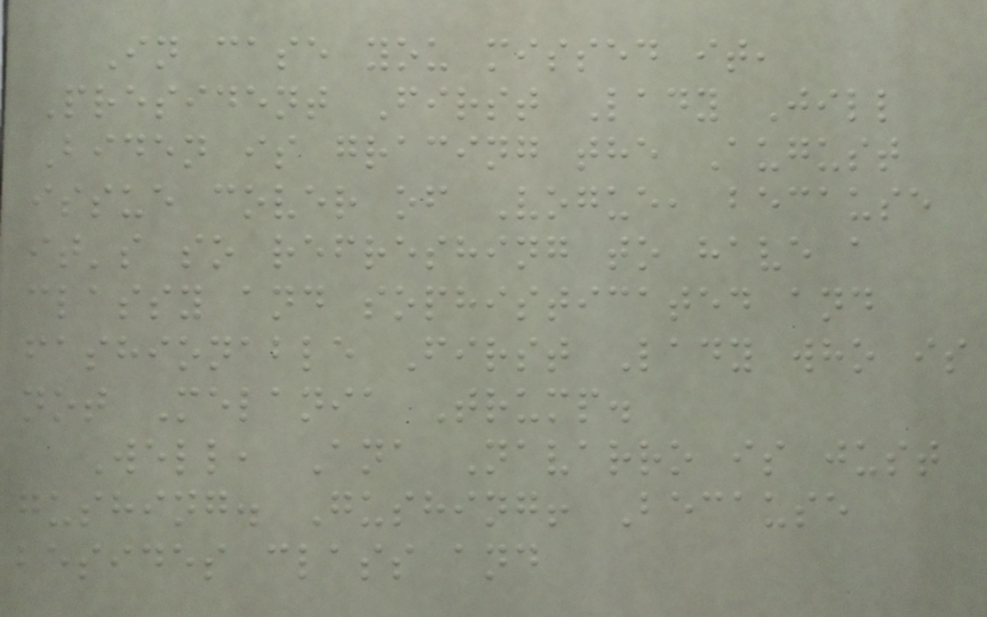In case you missed it,
President First Lady Jill
Biden is gracing the August
issue cover of Vogue, because
it's so refreshing to have a
classy and sophisticated and
fashionable First Lady who is
not Melania Trump.
Well, Ana Navarro is just
gushing. Gushing! Because
besides class and
